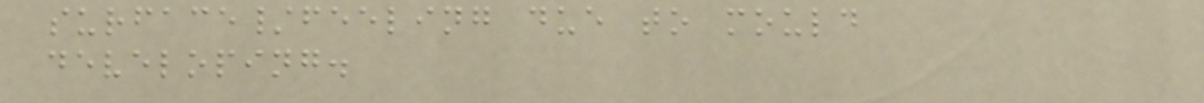surface/feeling due to mould
developing.
